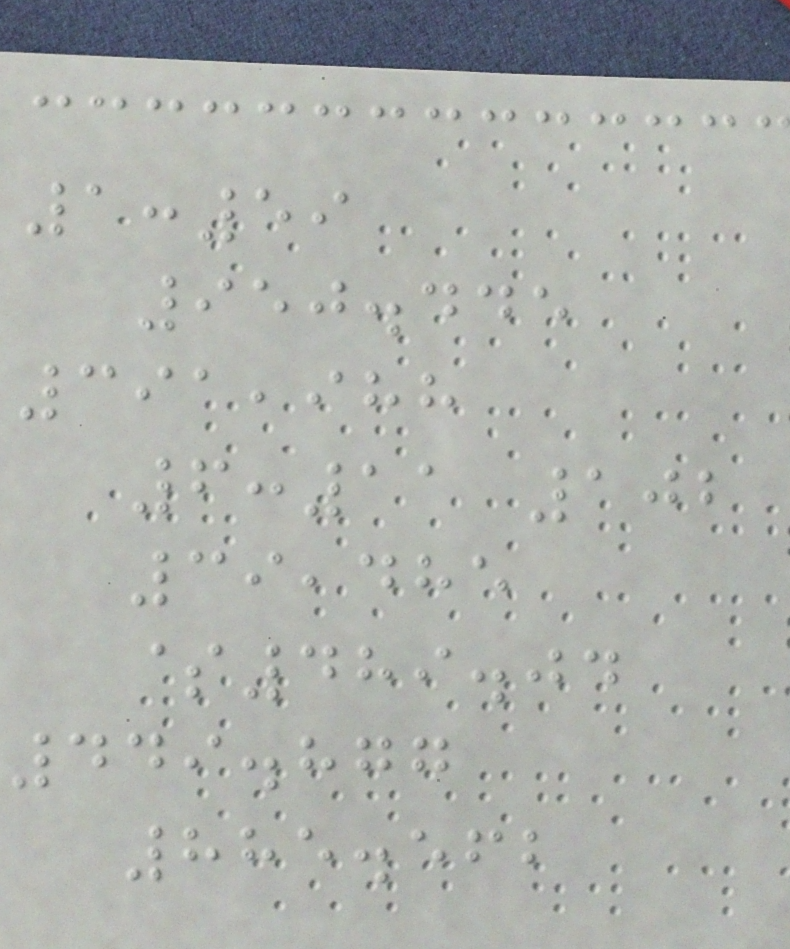1:59
950.445
391,988
6:11 102
39,485
$489.04
449.877
885.562
